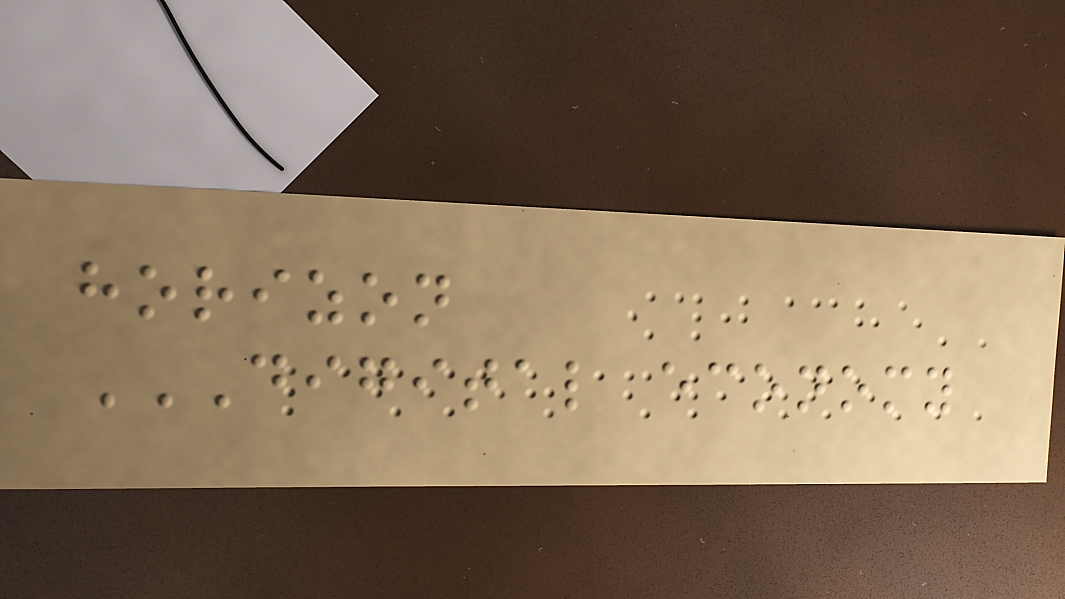horizon
DIGITAL ECONOMY
